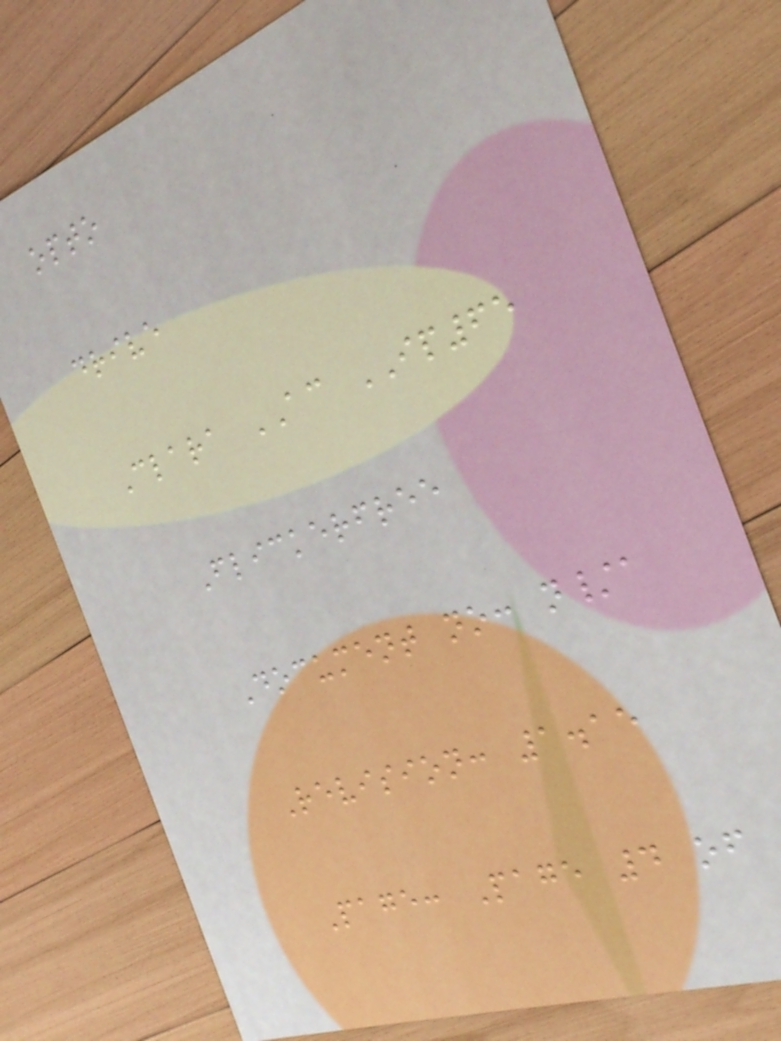opto
drive
Clara AC IP65
Flickerfree
Document no: n/a
Revision: 1.15
Page: Page 4 of
